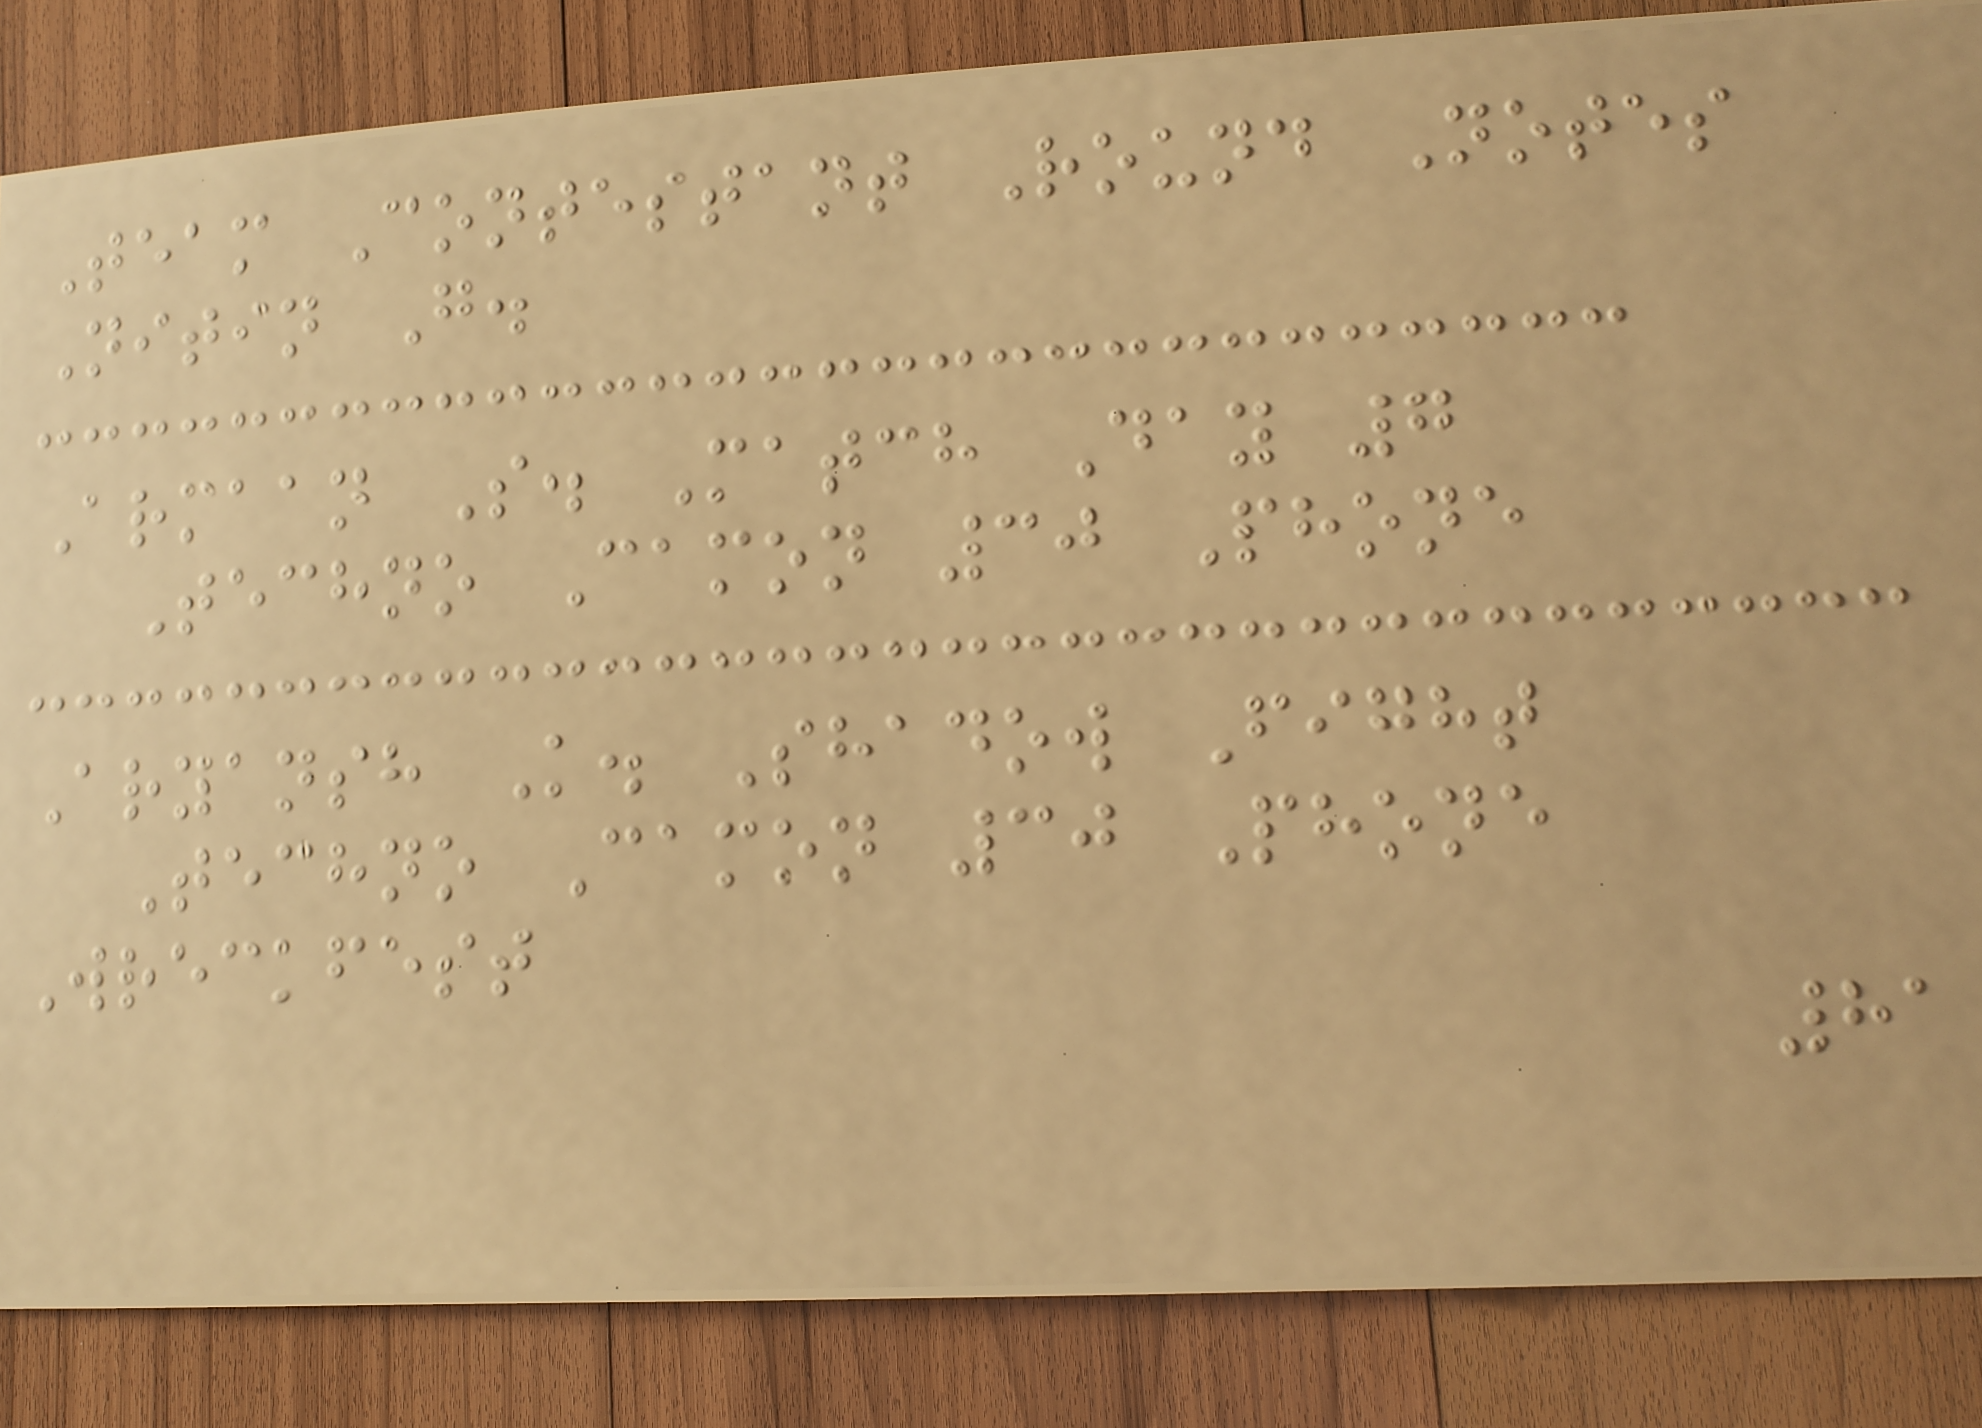Team Contestant Round Notes
Nitin G.
Armaan S. Match Day 7
Techno Camon 30 Phone
Aryansh K. Shadow Fight
Techno Camon 30 Phone
Wreckfest
81
